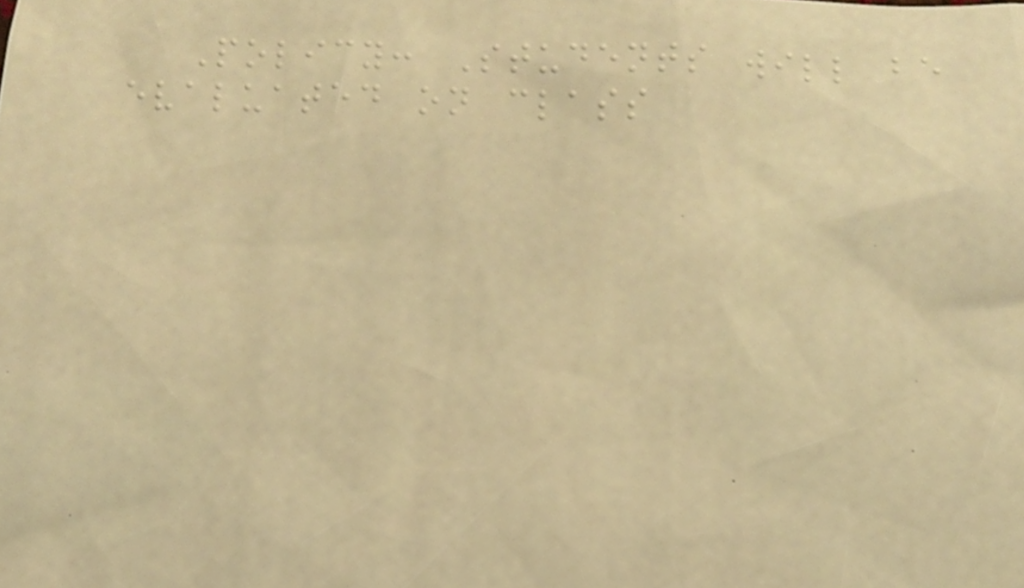Policy: Students will be
evaluated on class
